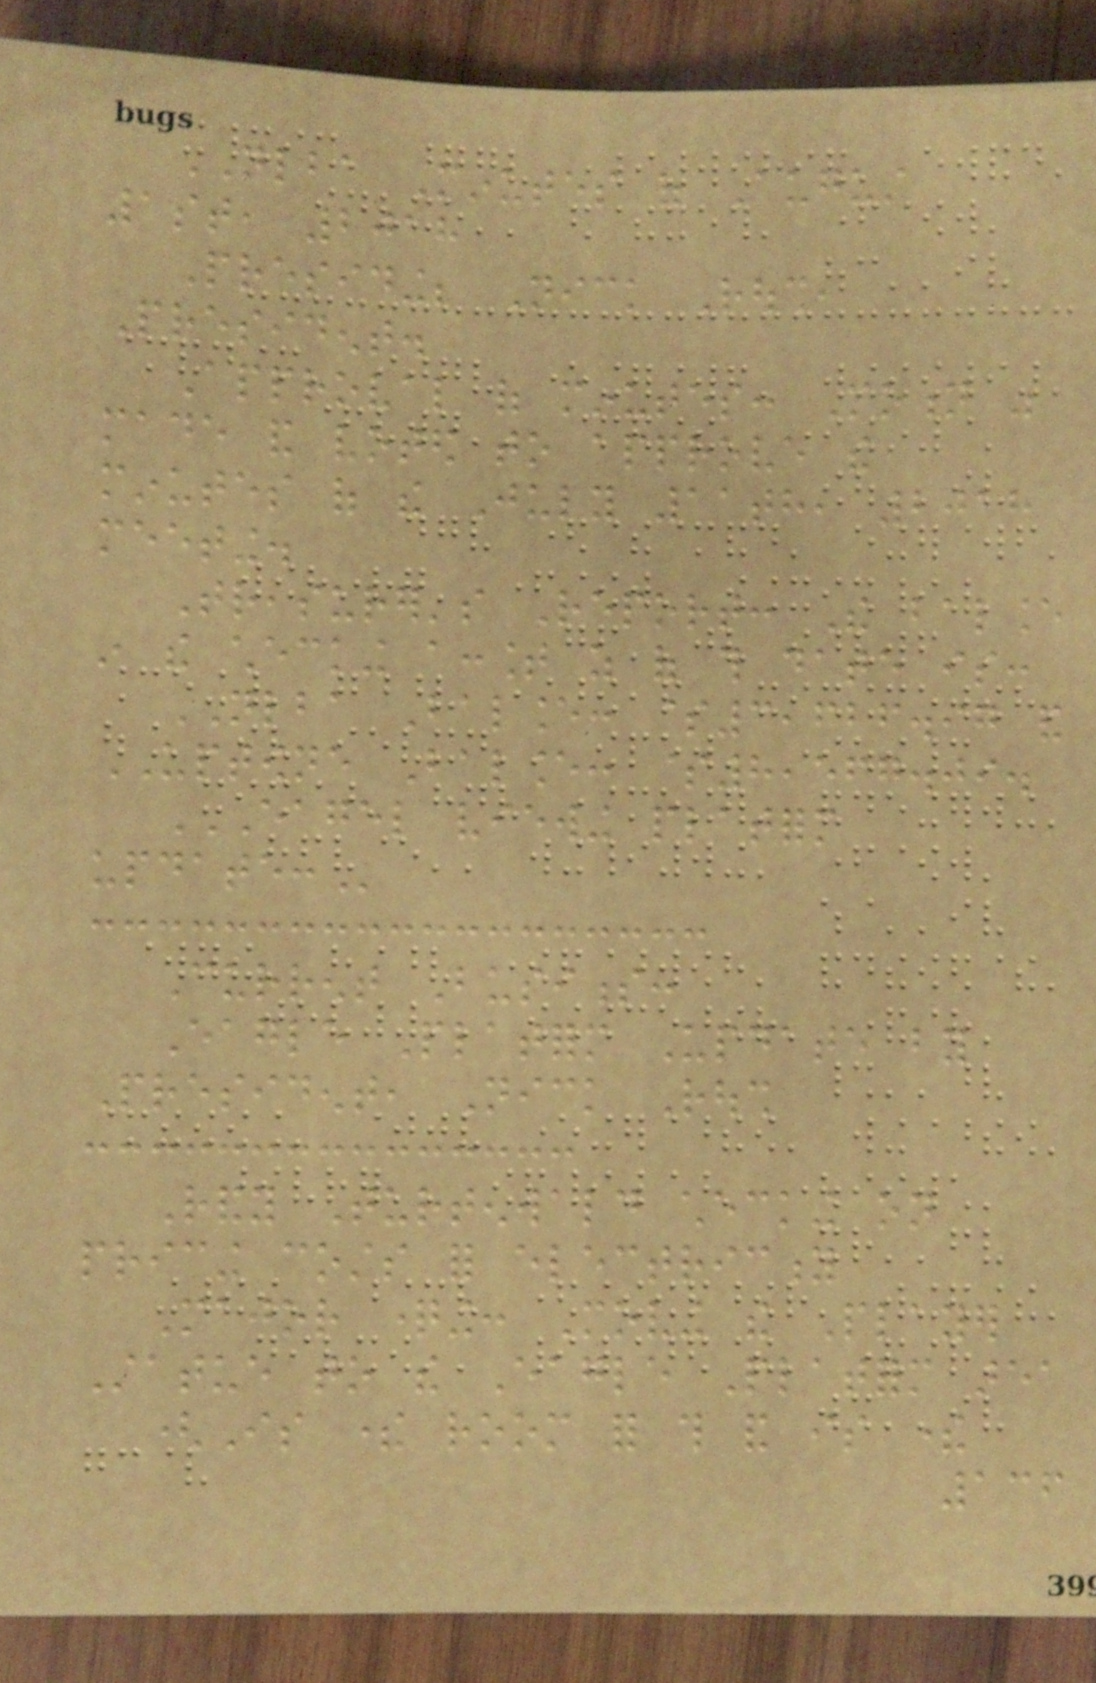NLBA Minutes of August
1st, 2018
Presiding; Nick Roush,
President.
Approval of minutes: Motion was
made and voted to approve the
minutes of the July 11th, 2018
meeting.
Treasurer's Report: The balance
in the checking account as of this date is:
NLBA Balance: $3,626.97 and
UPTOWNE Balance: $8,567.09.
EAGEL VIEWING PLATFORM
UPDATE:
Current Business:
Eagle Platform Update by
President, Nick Roush
Randy Turtenwald checking on
pricing costs for electricity
Major questioning: Moving the Player
Statue to the Eagle Platform area
(Is there room for this and is there
136
